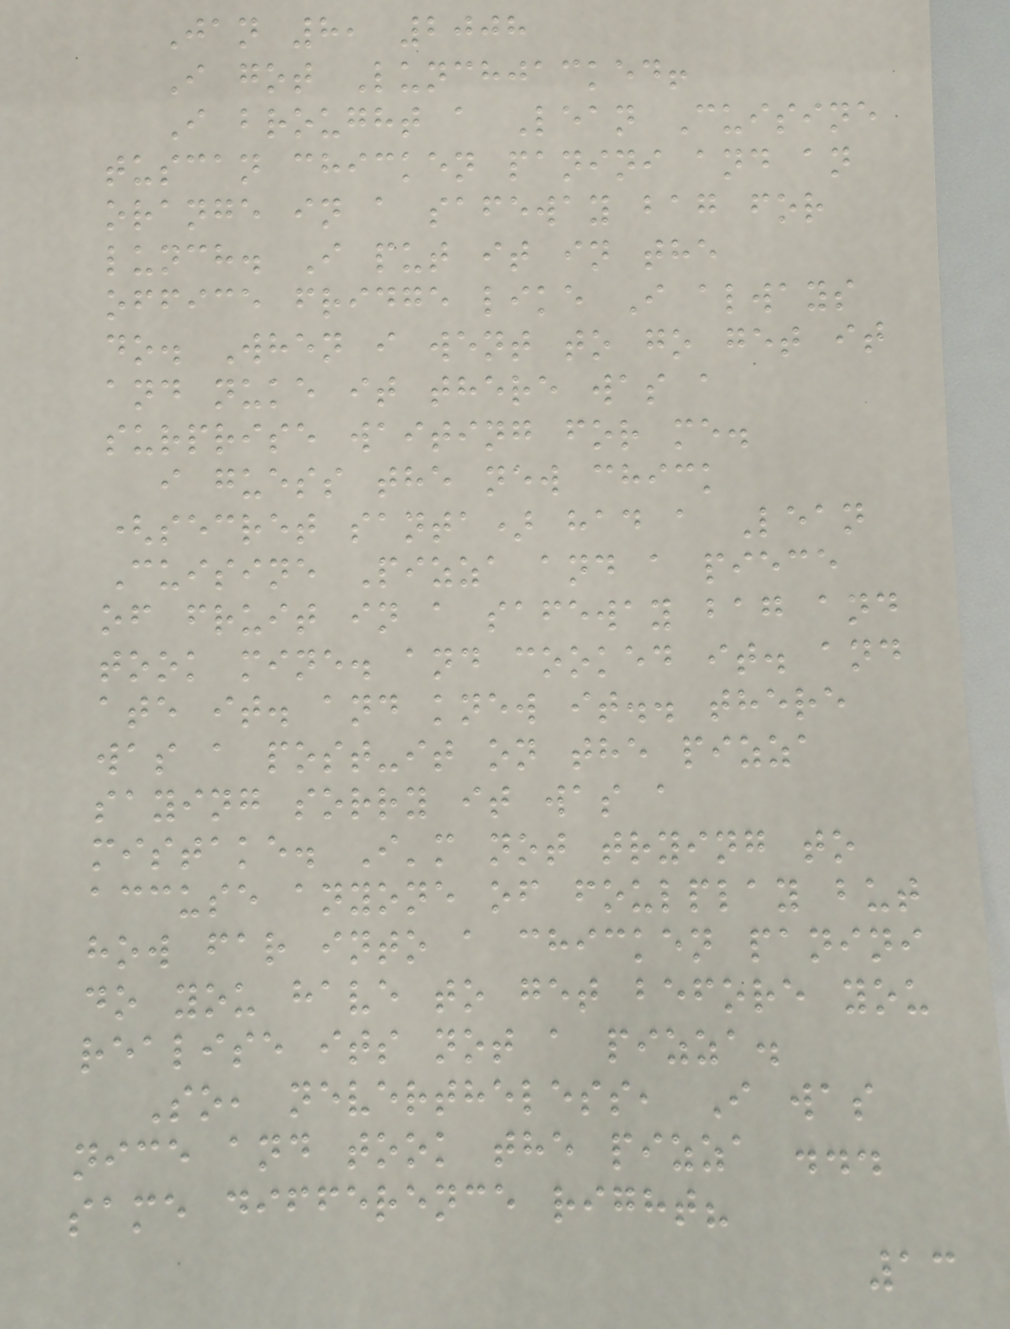Jan 8, 2008
I got Lunchjacked!
I brought a Lean Cuisine
tuscan chicken panini and an
orange in a safeway bag for
lunch. I put it in the
office fridge like I always
do. When i went to go get it
and nuke it there was a
surprise waiting for me.
i guess the new chick
(secret santa) had a Lean
Cuisine Pizza and a piece
of fruit in a safeway bag and
took mine. and cooked it. and
ate it. and knew it.. there
was a post-it on the pizza
saying sorry it was a
mistake. I'm not trying to
accuse anyone of foulplay but
how far into a chicken panini
do you have to get before you
realise its not a pizza.
So, nevertheless, I was
nice and took the pizza ...
same difference right?
13
